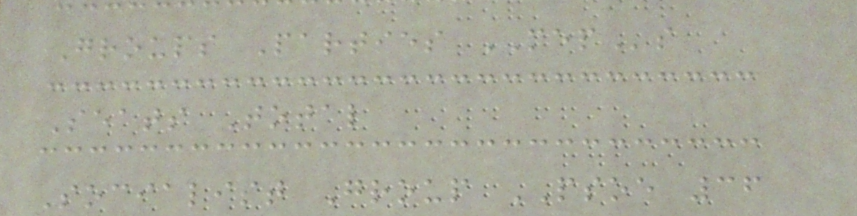Groups Parties MEPs
Seats Total
Socialist Group PSOE 36
